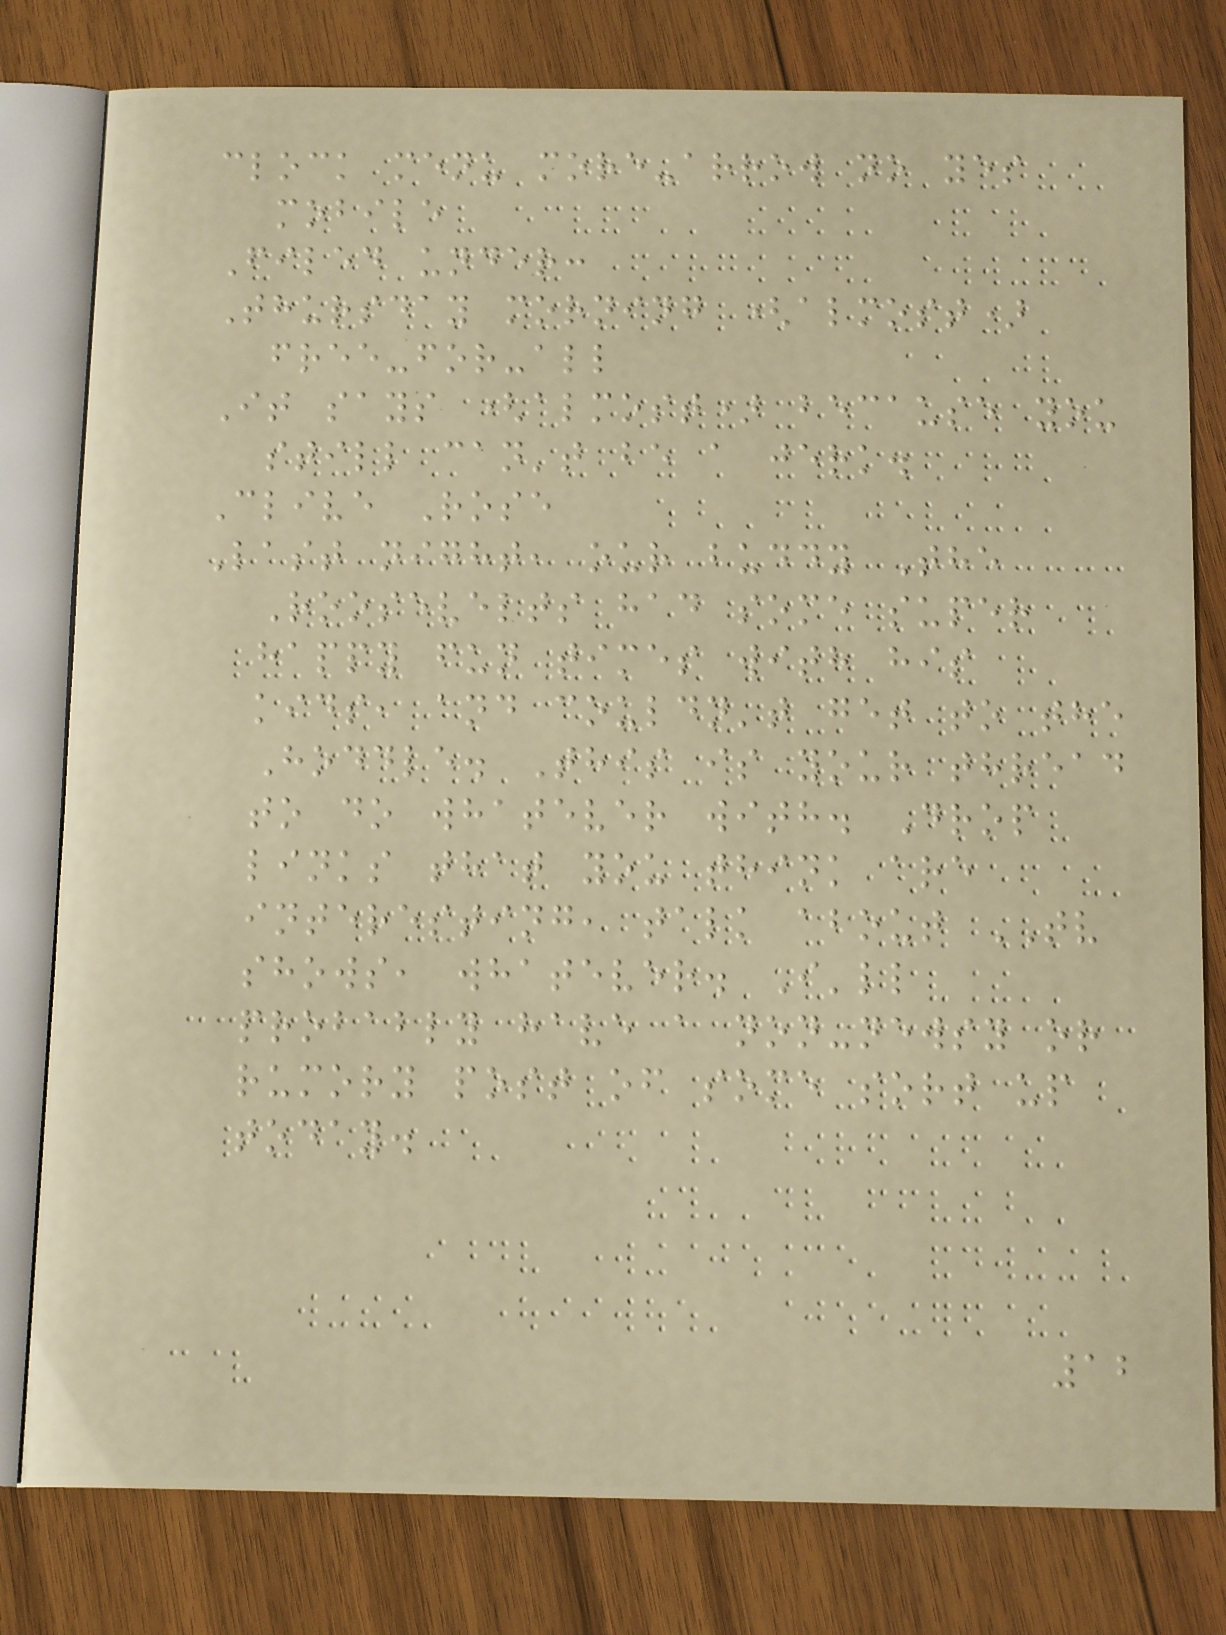clock menu more-arrow no yes
mobile
Filed under:
Thursday morning (almost)
free-for-all
It says (almost) because you
still can't be a jerk.
Clive Rose
Last night, our buddy The
Roosevelts had some super
happy fun times with his
kids, and couldn't get to the
Hoddle. This is your thread
to do whatever with. Drop
links that you think are
interesting, talk about TV
shows, whatever. I'll
probably have a non-newsy or
rumory post of some sort up
today.
12
